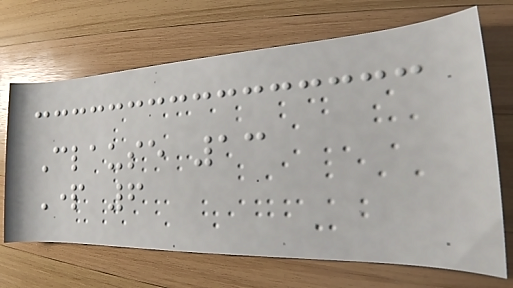Clause 13
Part 6
